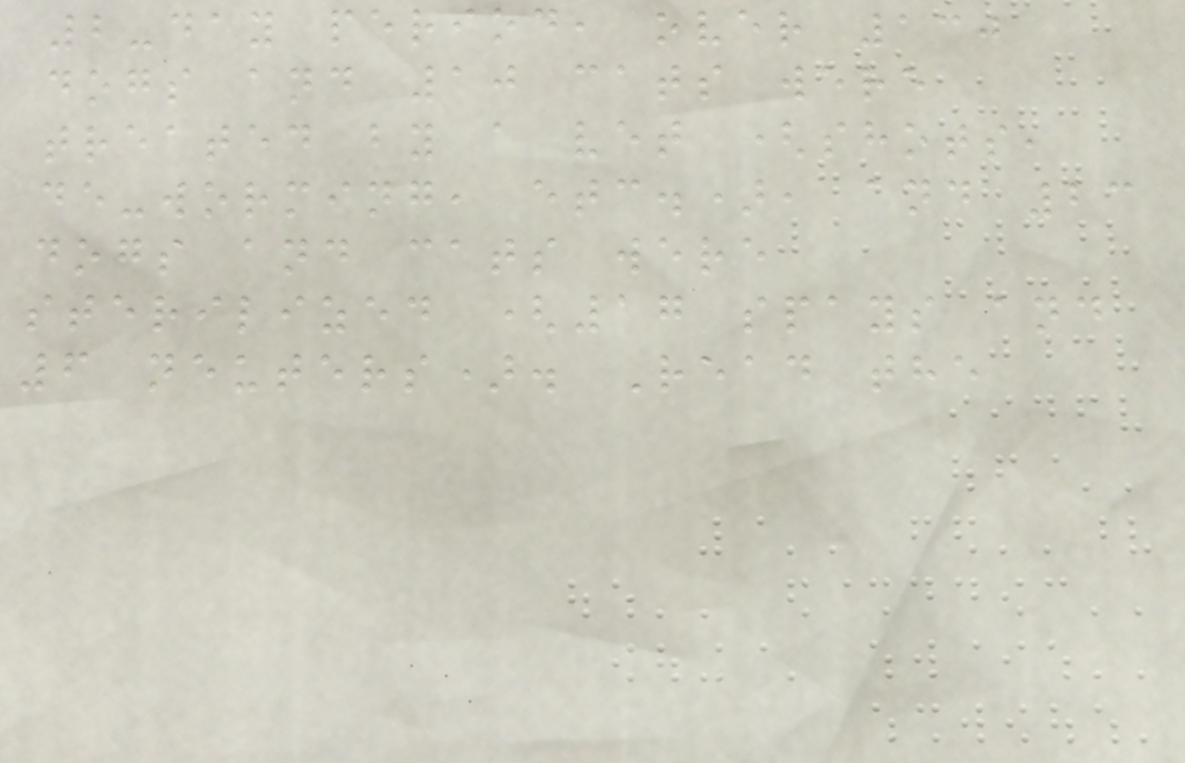2-day period, over 130
dogs and 10 cats were
treated by a vet (shots,
de-worming, etc.), and 23
dogs and cats were
sterilized (17 spays and
6 neuters). Read the
